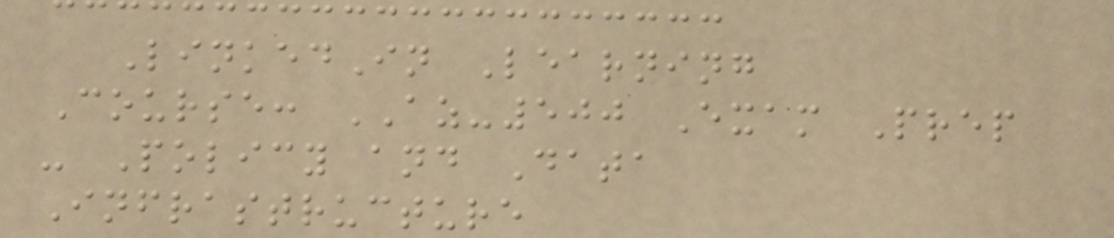LinkedIn Learning
Course: AZ-500 Exam Prep
- Policy and Data
Infrastructure
